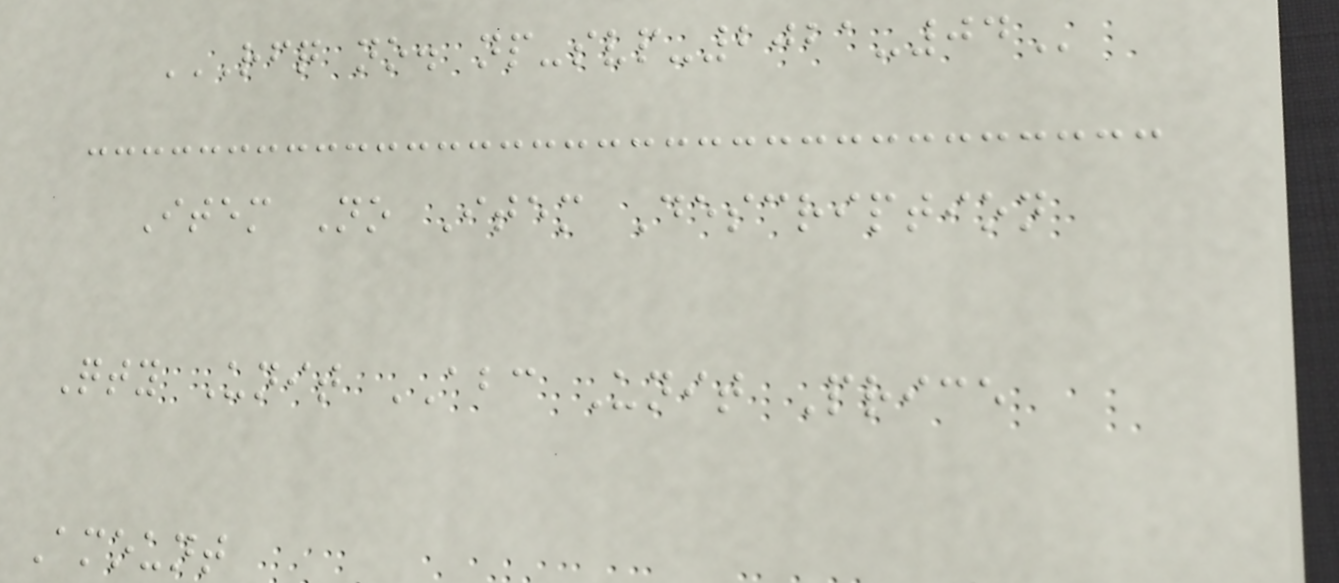RFQ NO. NP-SVP-2021-04
Item No Item Description
Qty Unit ABC Unit Price
Amount
